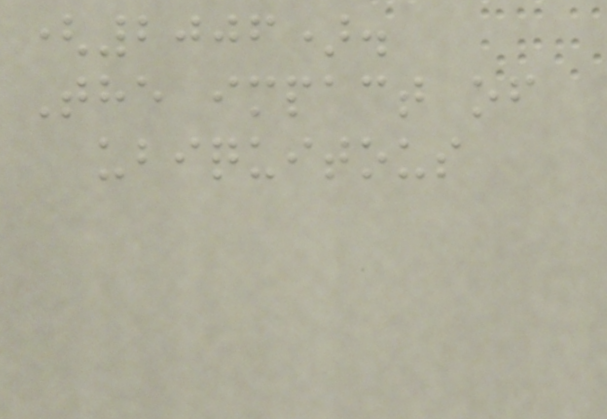(2006).
The impact of
ubiquitous
